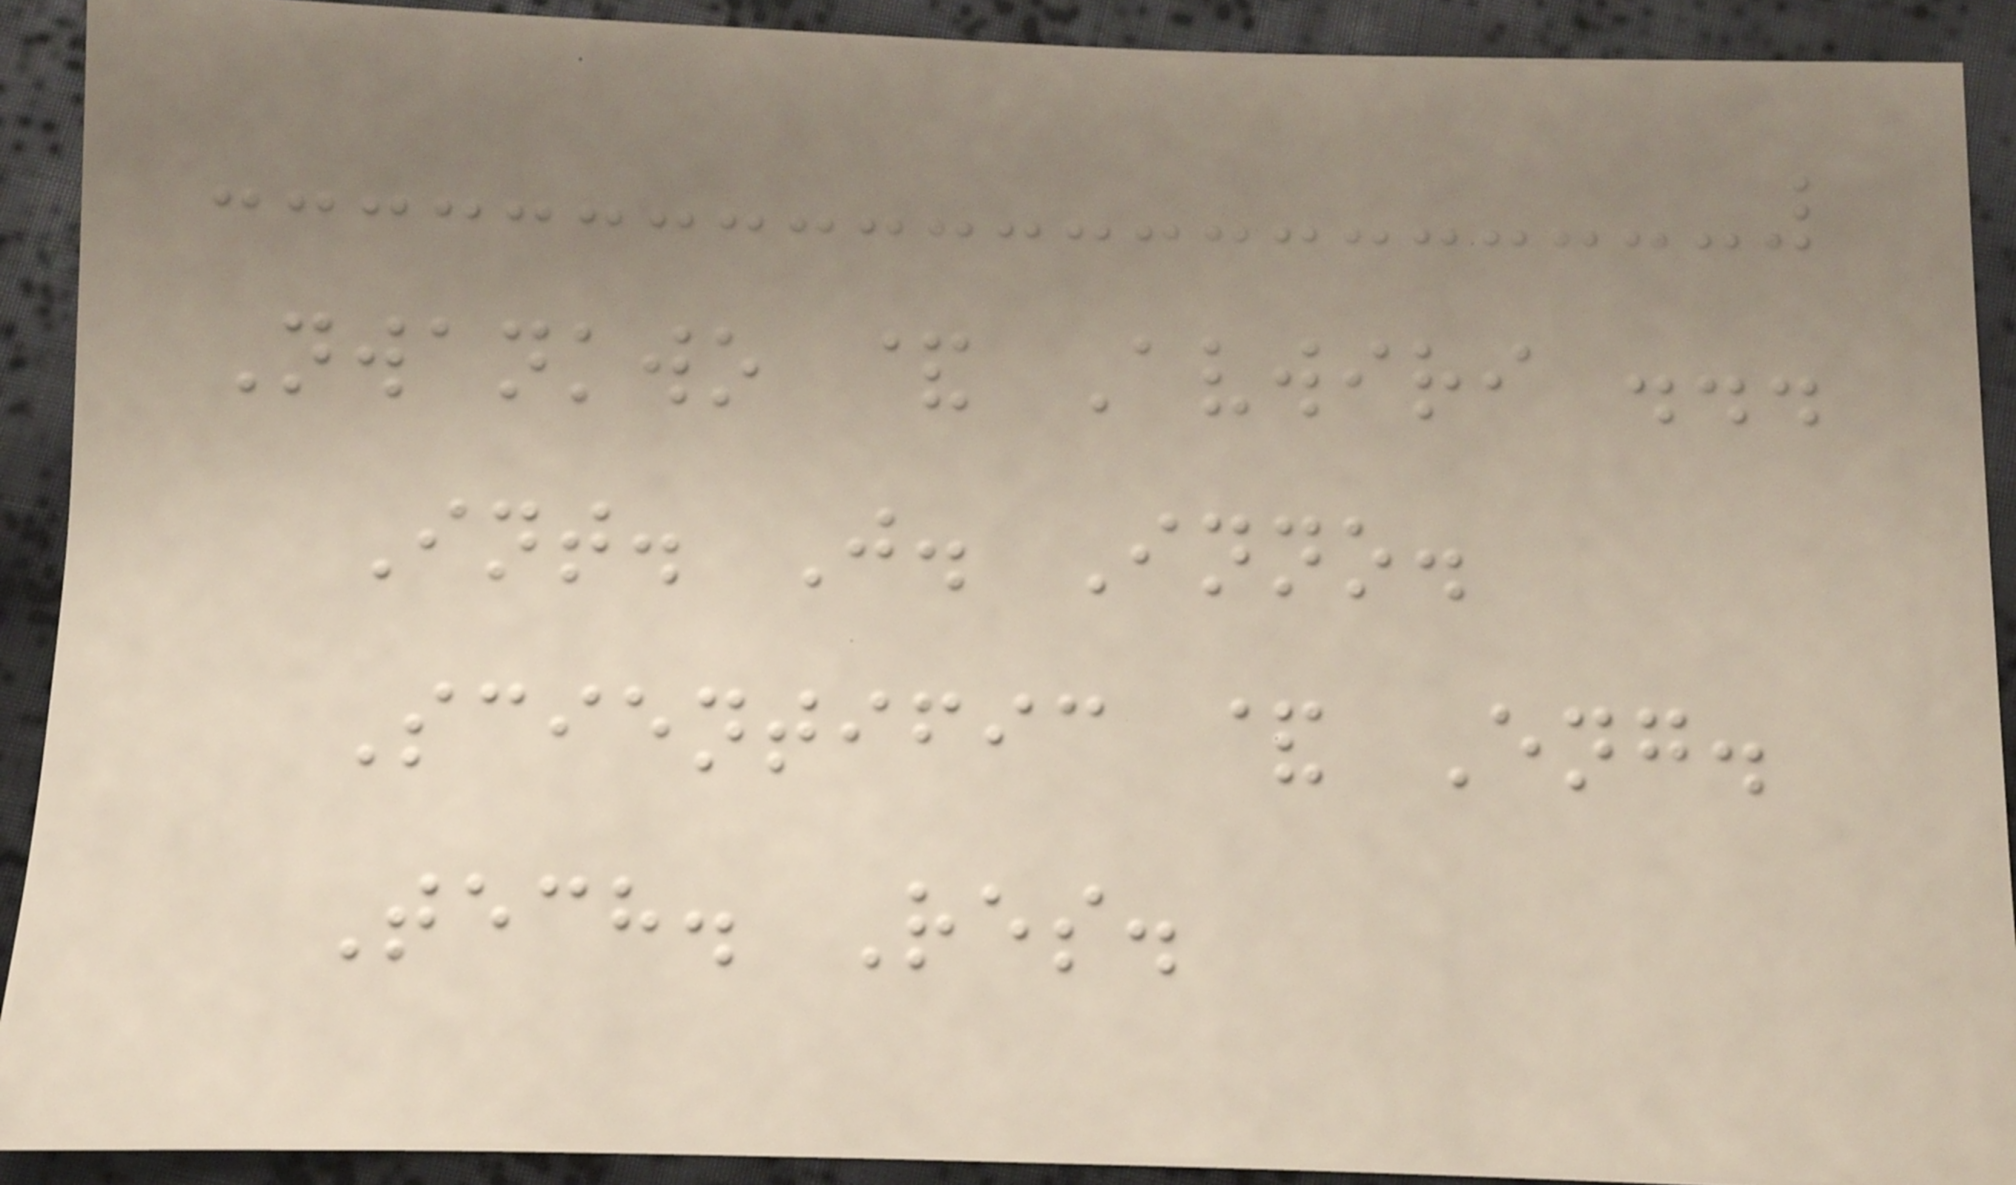Nwankwo & Avwiri ...
Int. J. Inno.
Scientific & Eng.
Tech. Res.
